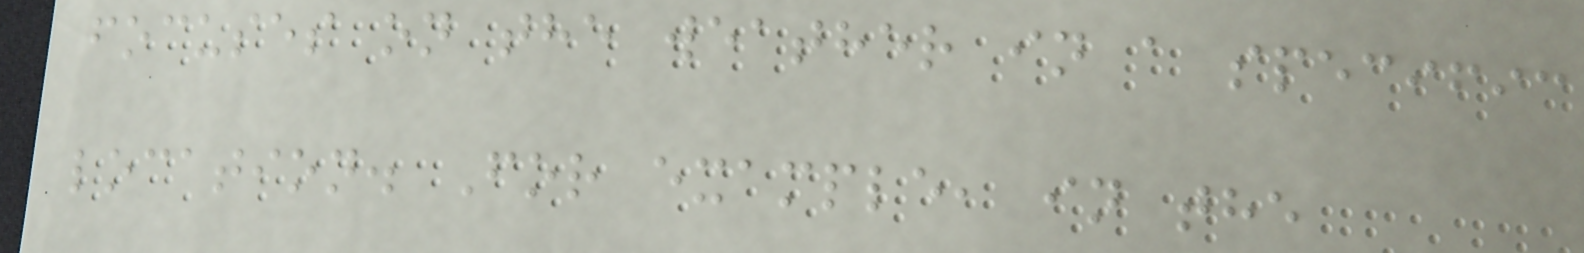focuses on the weather in a specific
location. For example, in the
